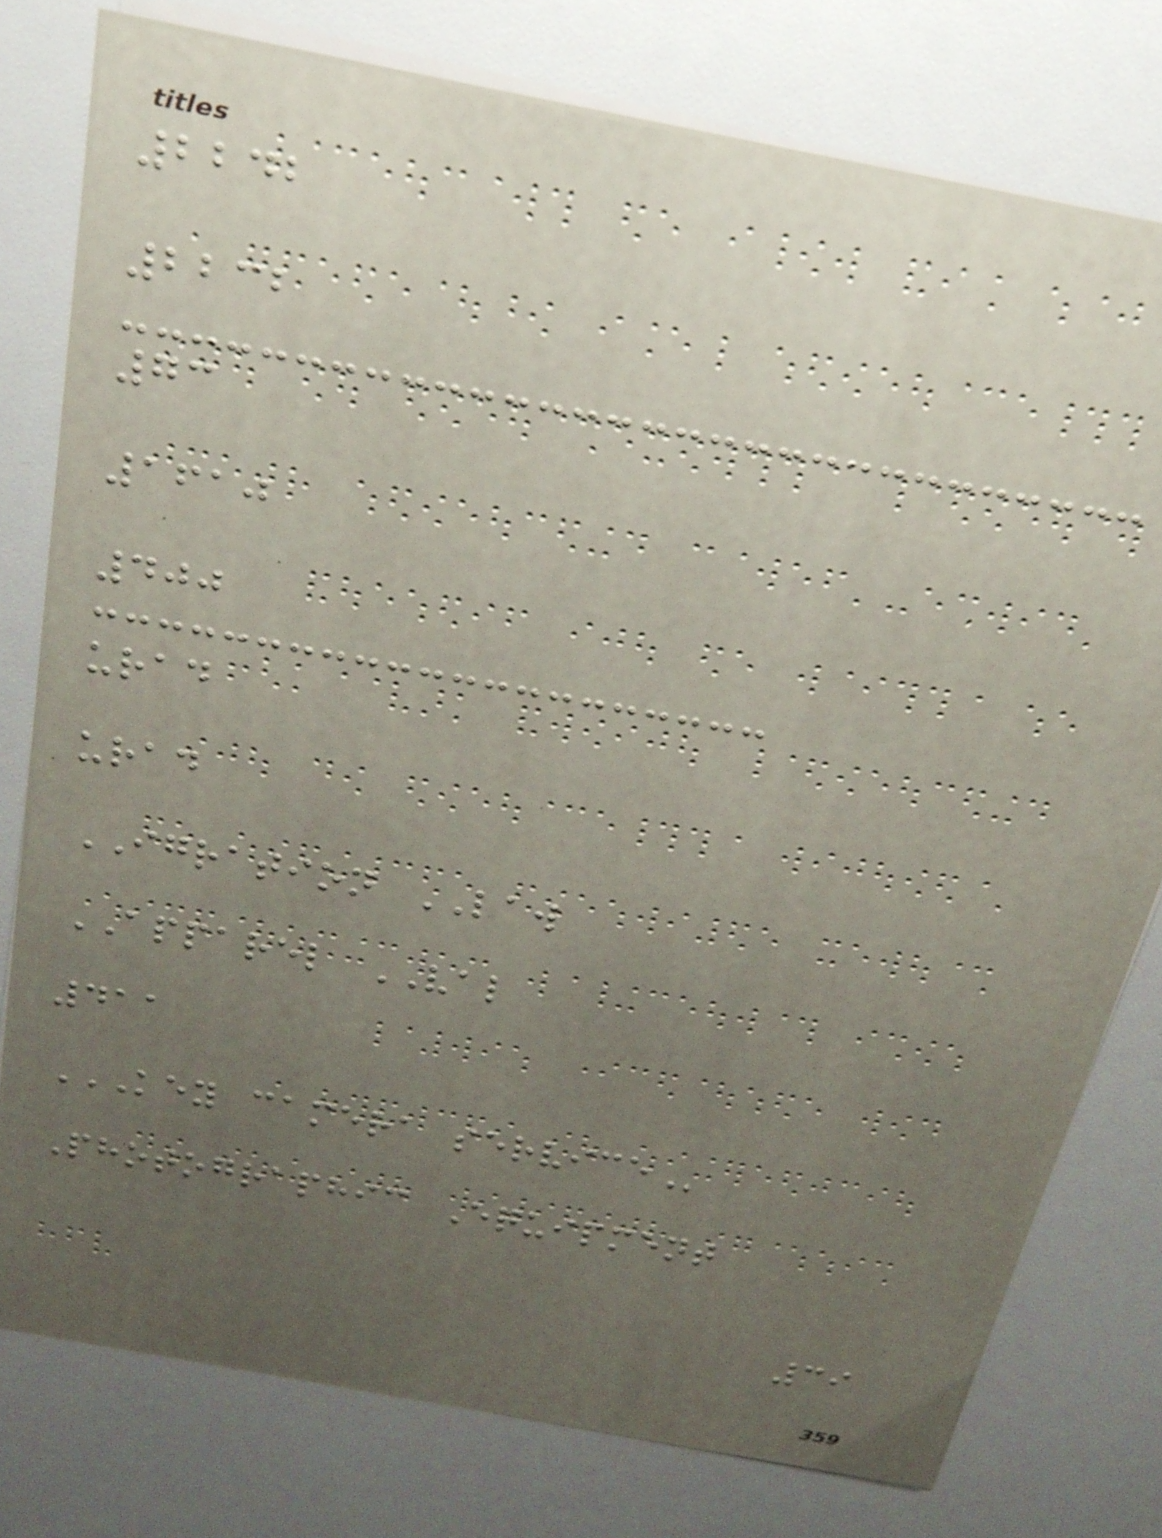2242
2232
73
1610
400
urad
urad
IGRATION LAW
APPAREL VAL
411
KEY CAMERA SERVICE
Photographic Equipment
39
